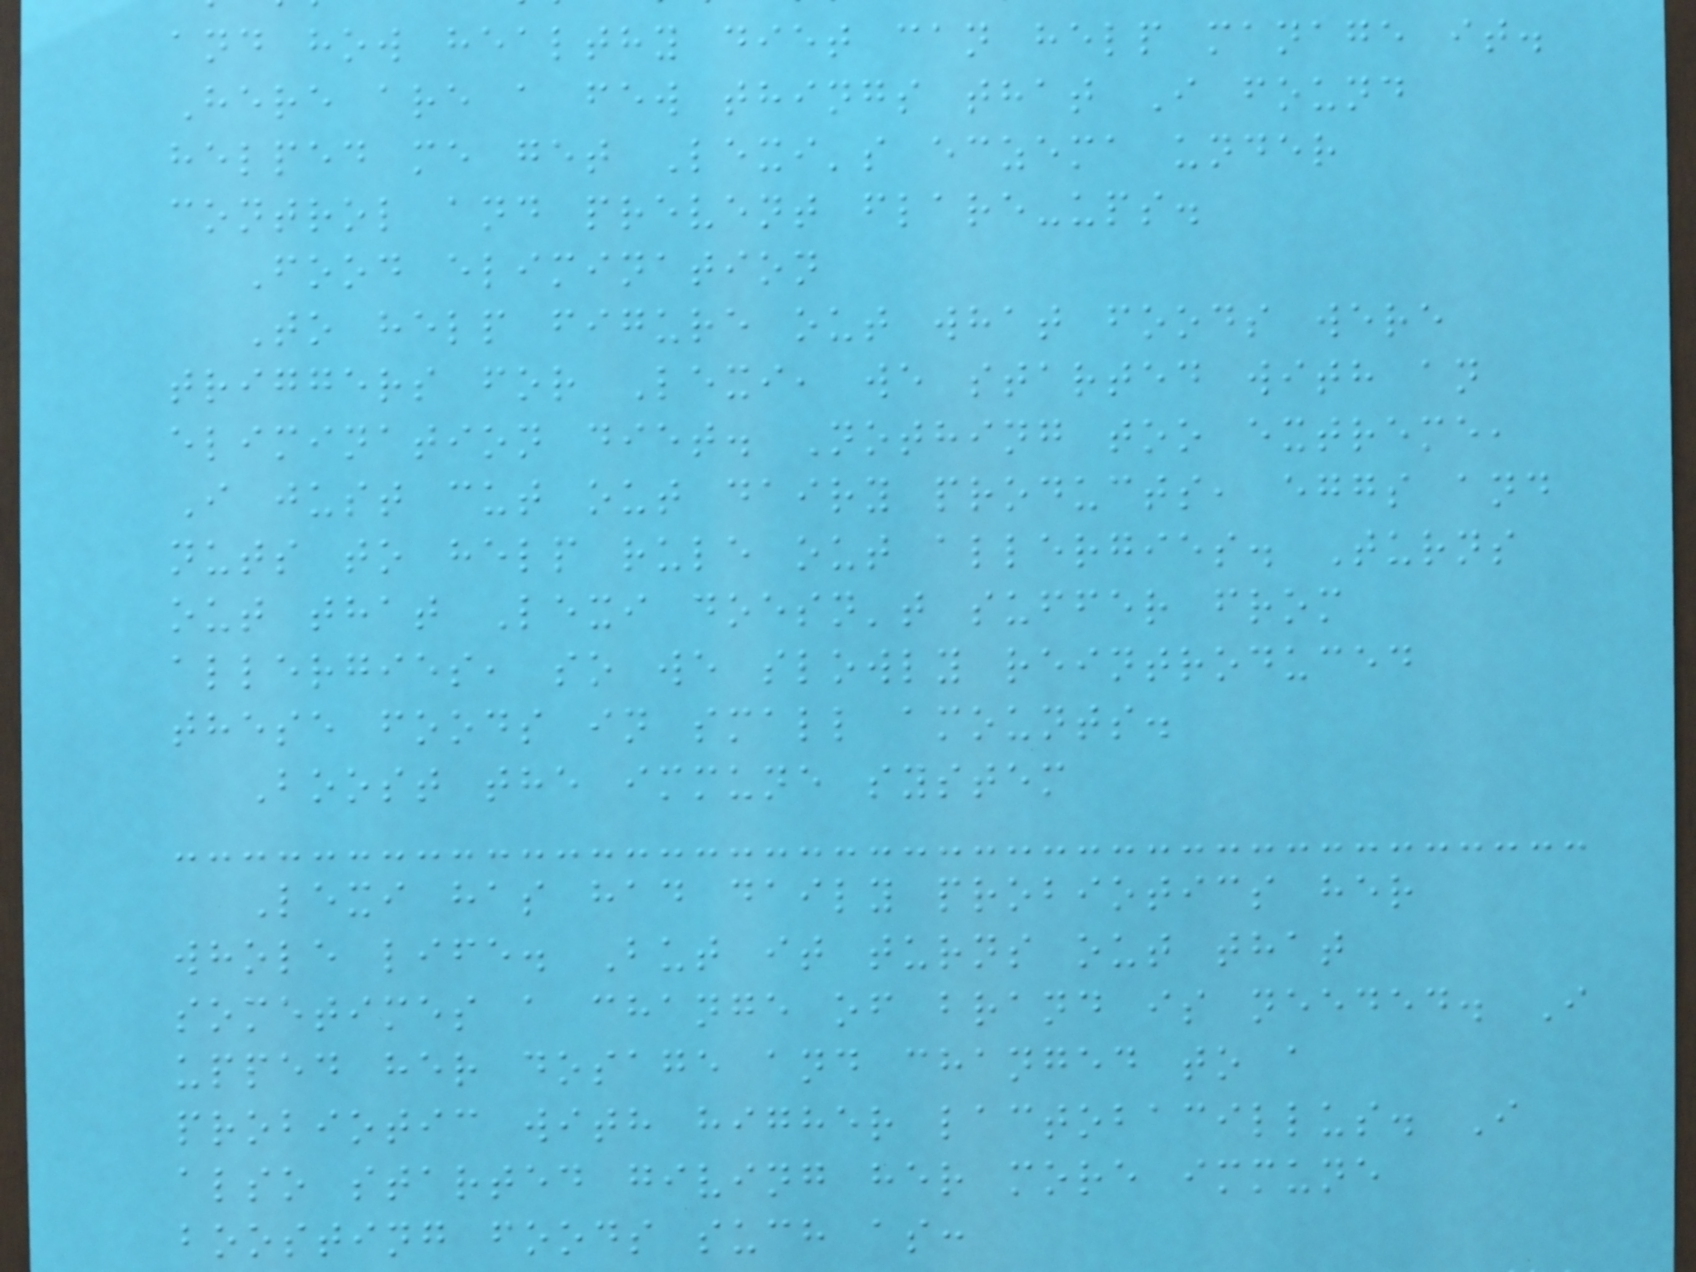and how healthy diet can help manage it.
Here are a few things that I found
helped me get Lexi's eczema under
control and prevent flare-ups.
Food elimination
To help figure out what foods were
triggers for Lexi, we started with an
elimination diet. Nothing too extreme,
I just cut out dairy products, eggs and
nuts to help rule out allergies. Turns
out that Lexi doesn't suffer from
allergies, so we slowly reintroduced
these foods in small amounts.
Boost the immune system
Lexi has had daily probiotics her
whole life. But it turns out that
sometimes a change of brand is needed. I
upped her dosage and changed to a
probiotic with higher lactobacillus. I
also started giving her more immune
boosting foods such as:
